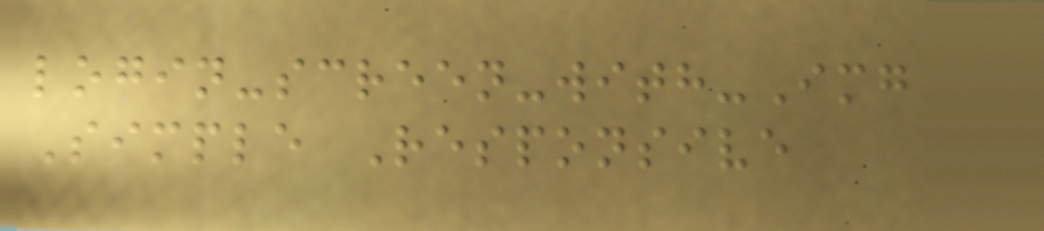login-screen-with-Img
Simple Responsive
